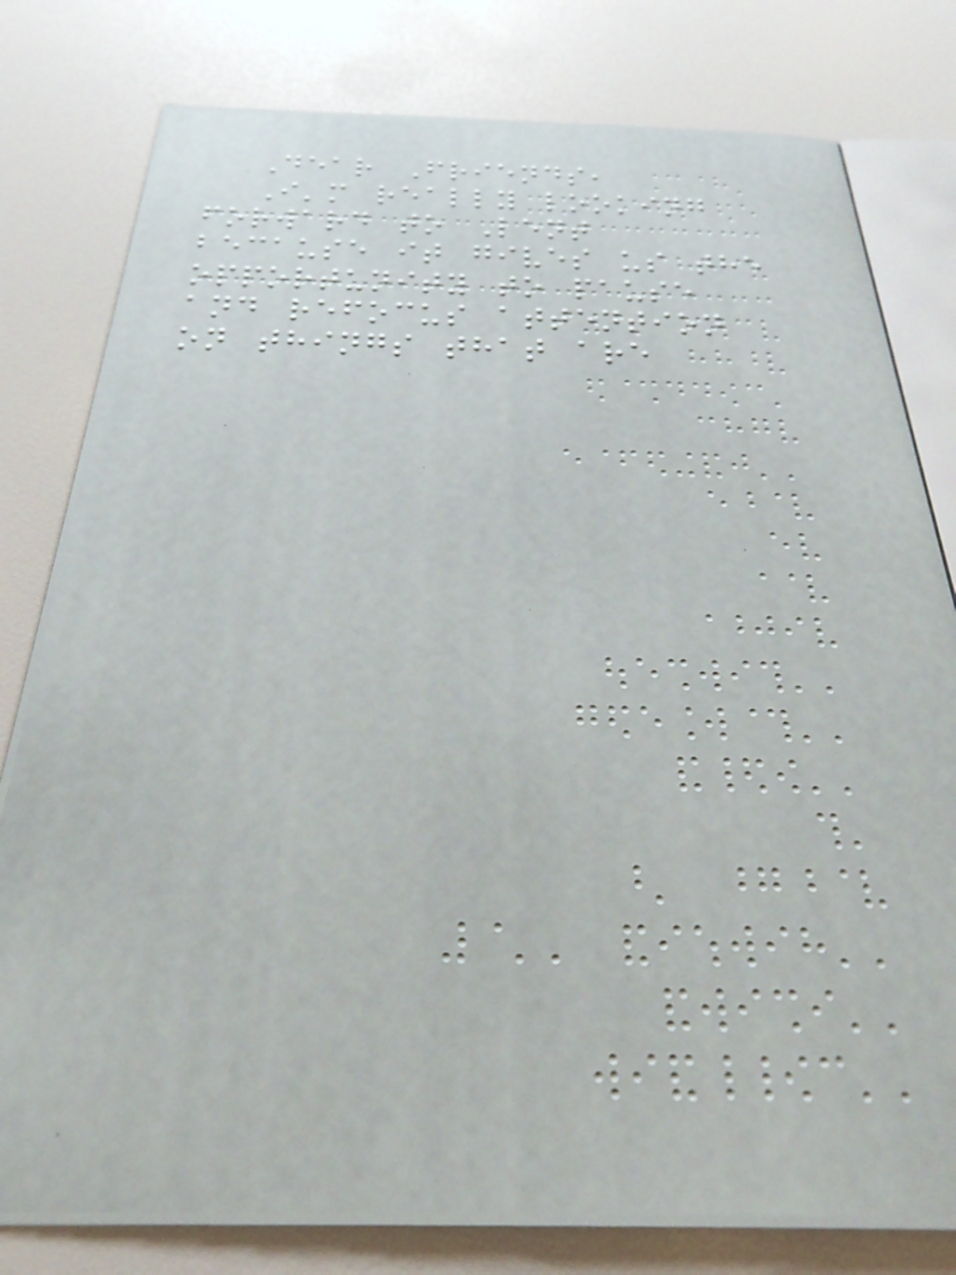Dear Friends,
I'm really looking
forward to Lent
because it gives us the
opportunity to pause
and refocus attention
on things that are
